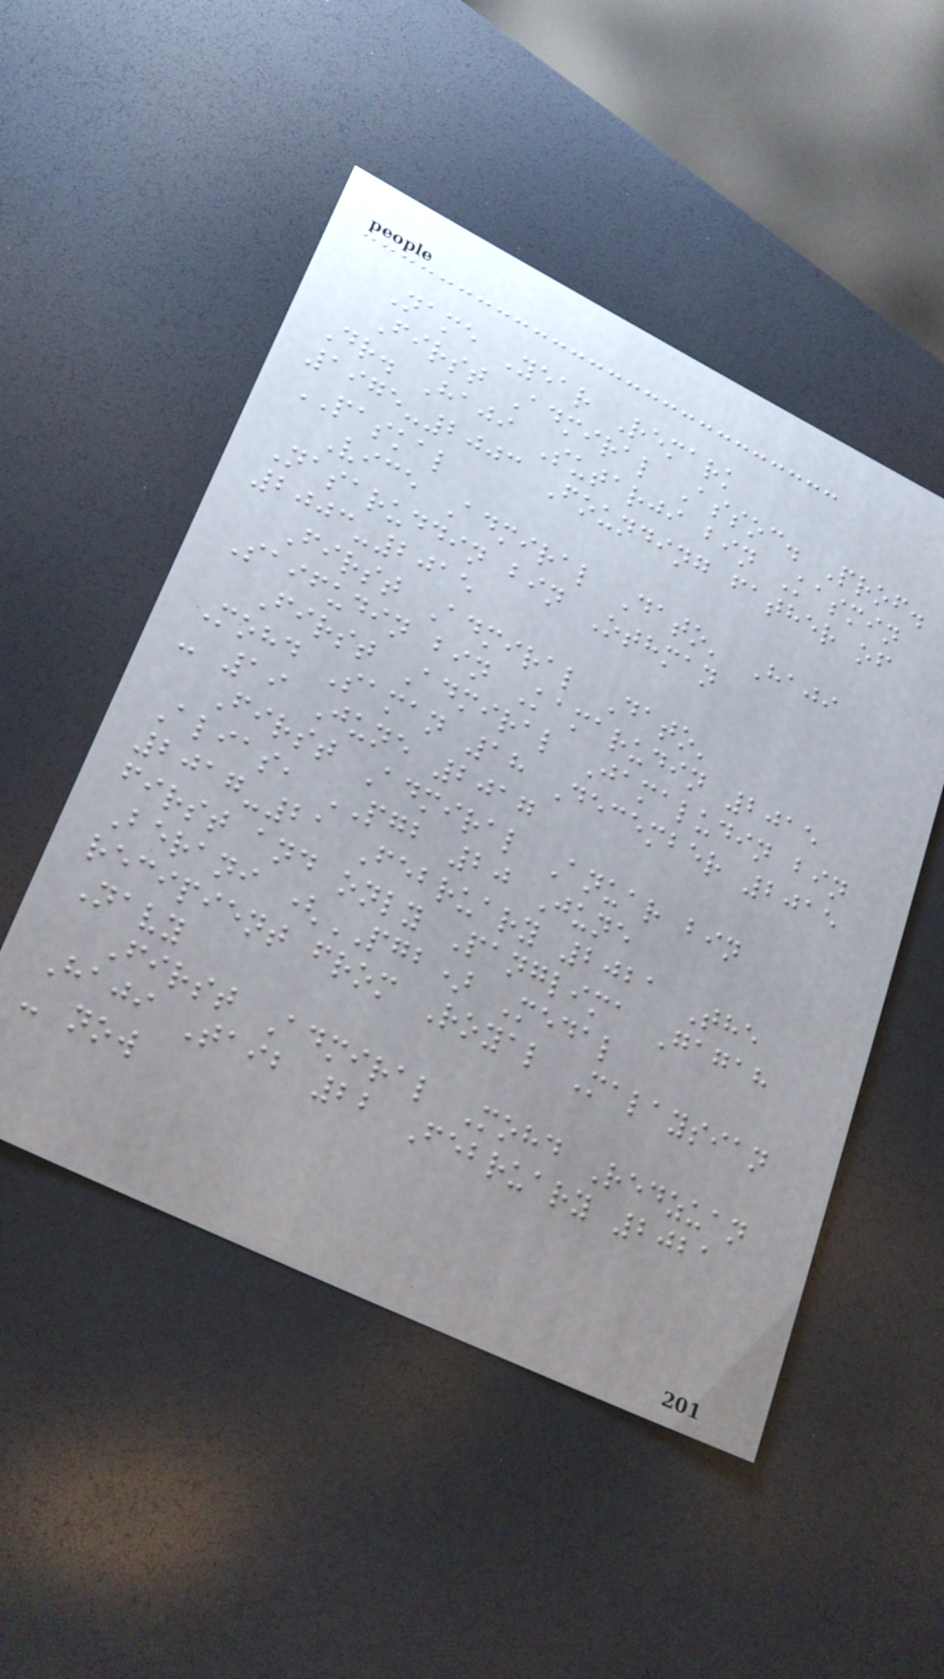Name Year Remark
First Admiral Assoc. Prof.
Dr. Haji Sutarji bin Kasmin
1975-2003 Founding father of
PASKAL
Vice Admiral Dato' Haji
Nasaruddin bin Othman
2003-2015
First Admiral Dato'
Saifudin bin Kamarudin 2015
First Admiral Jamaludin bin
Mohd Saman 18 December 2015
- 19 June 2017
First Admiral Anuar bin
Alias, PGB 20 June
2017-21 February 2021 The
first and only Panglima Gagah
Berani (PGB) Medal
recipient from Royal Malaysian
Navy
First Admiral Mohd Redzuan
Haji Taib 22 February 2021
- now
